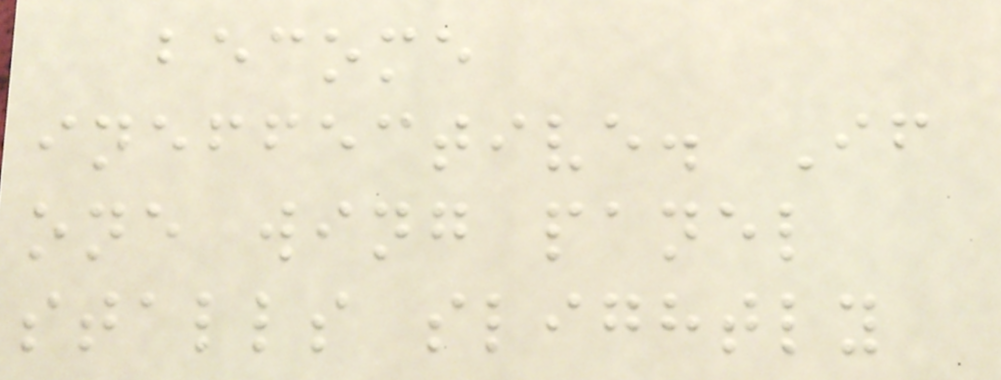become
ineffective. If
one wing panel
stalls slightly
